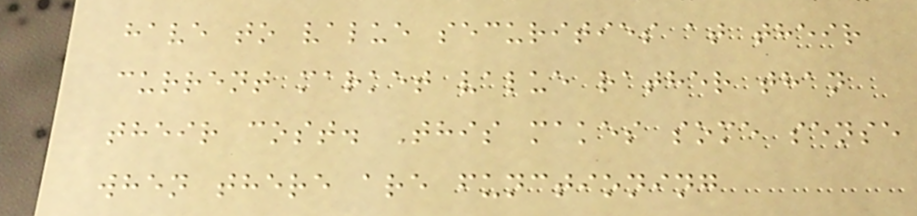have to value securities at their
current market value rather than
their cost. This makes some sense
when there are functioning
